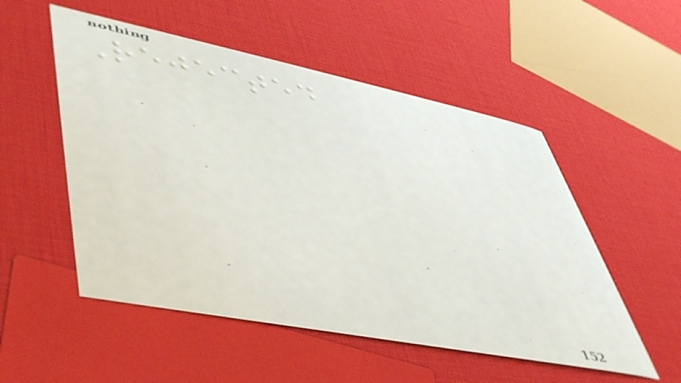Rejected
